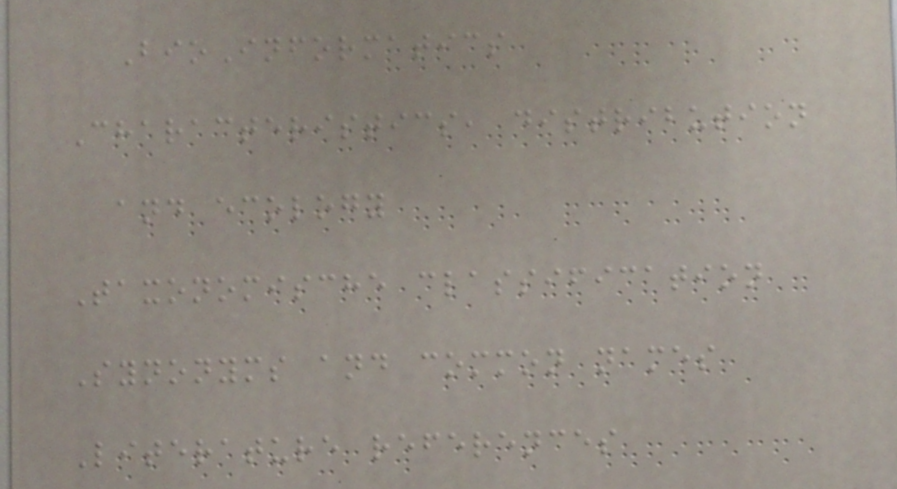BioInformatics
Characteristics, distribution
and ecology
Taxonomische classification
Synonyms and common names
Literature references
